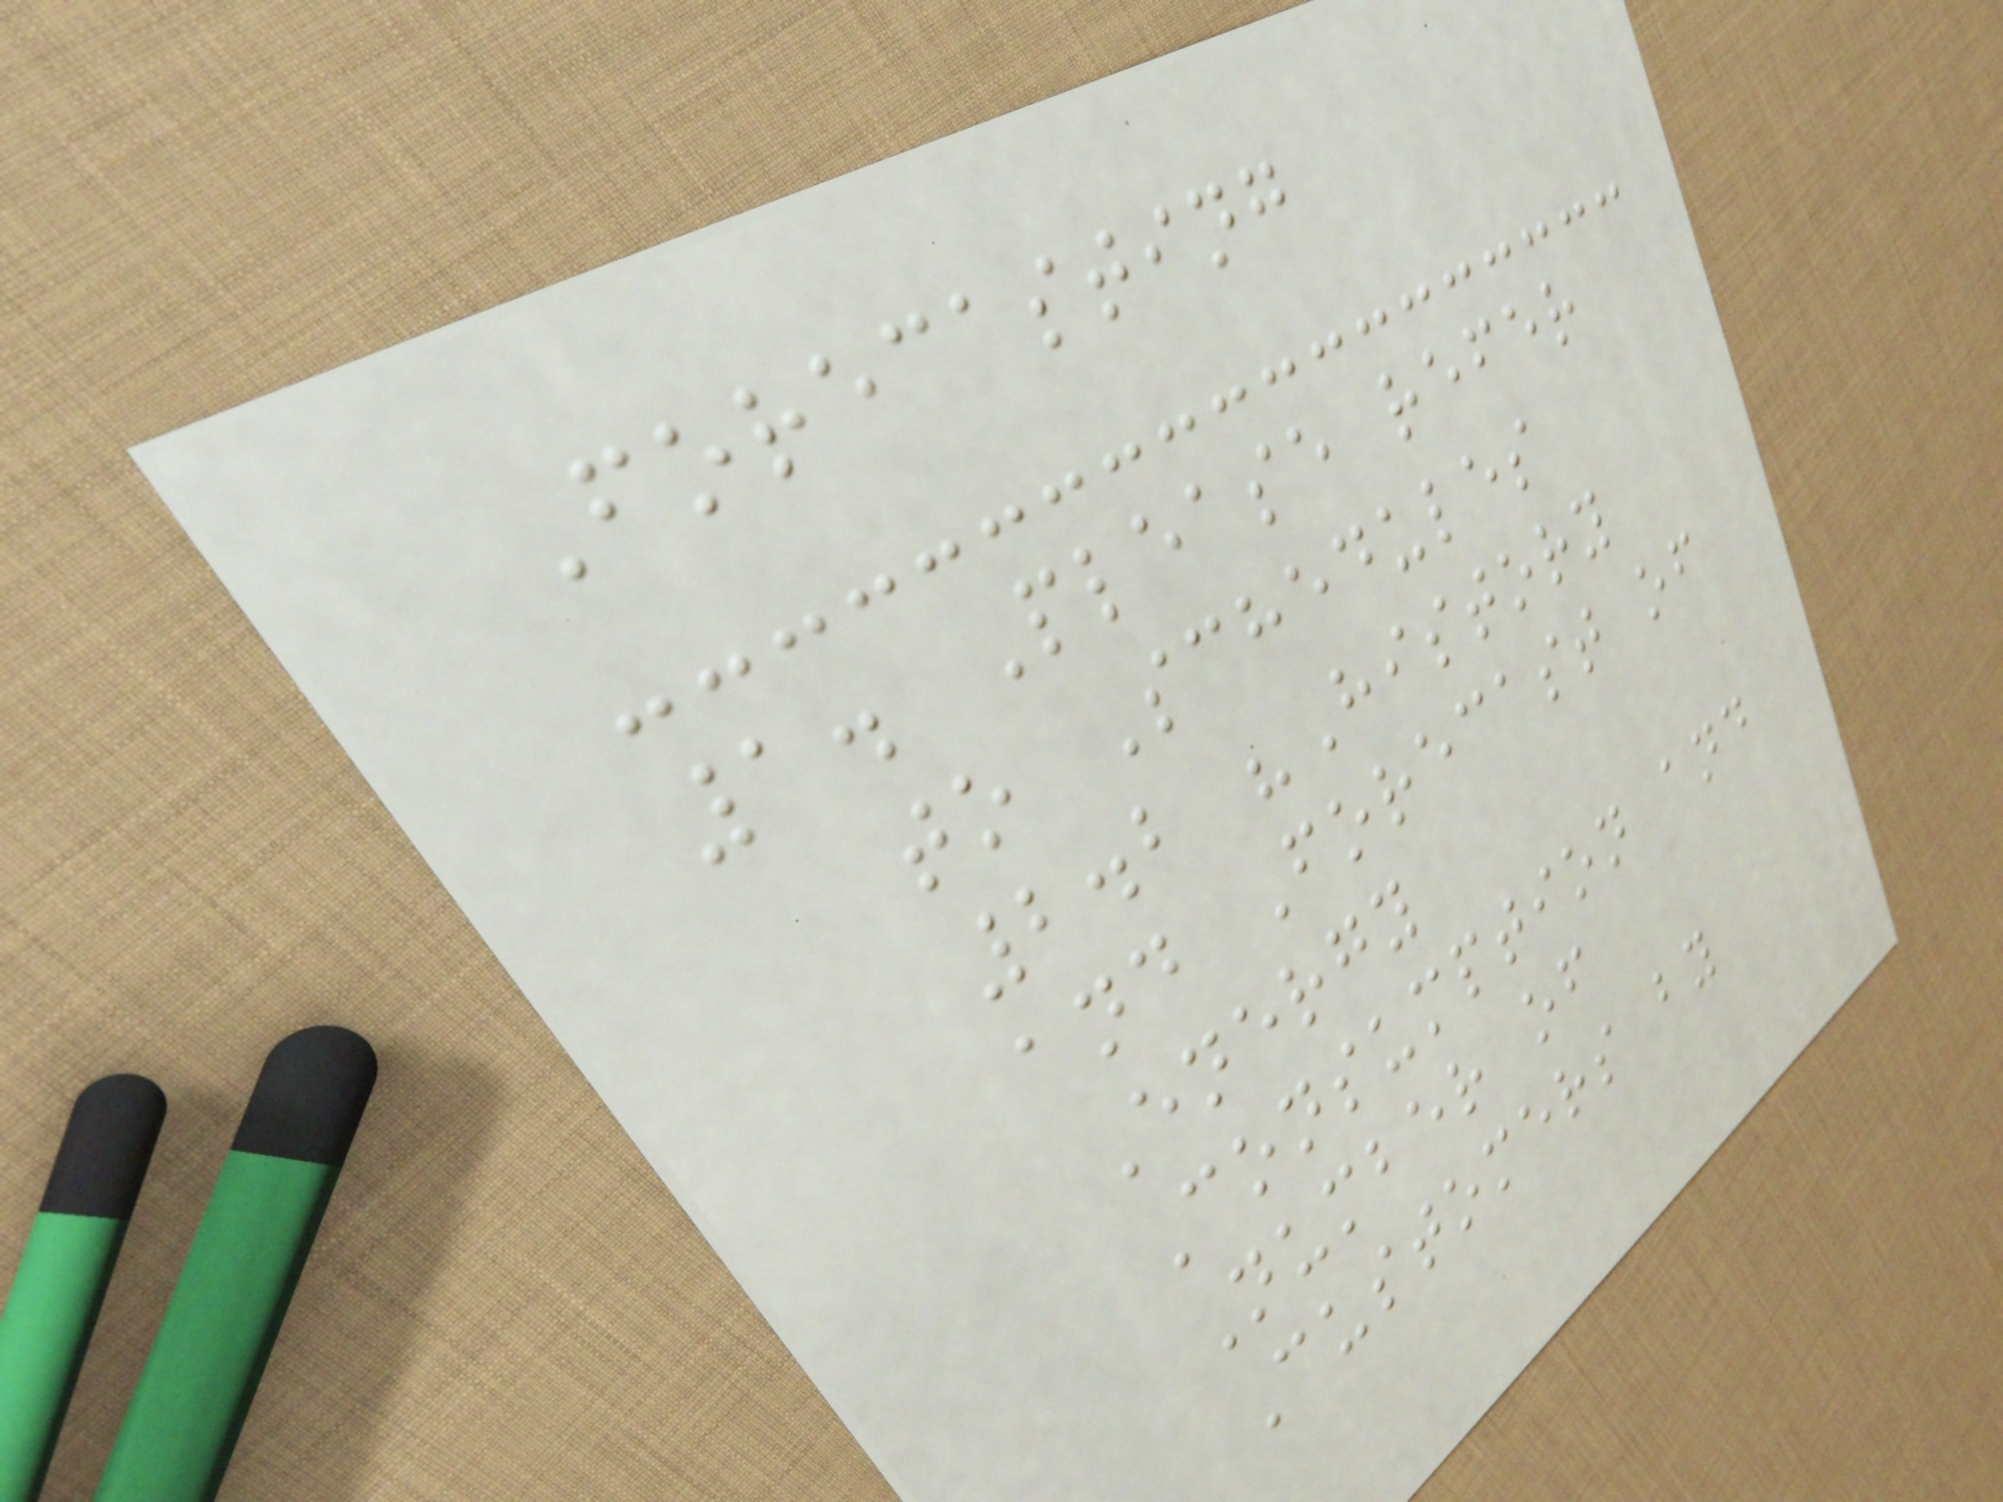Forecasting
1. Please refer
to Schedules
2.2 "History
and Forecast of
Energy
Consumption and
Number of
Customers by
